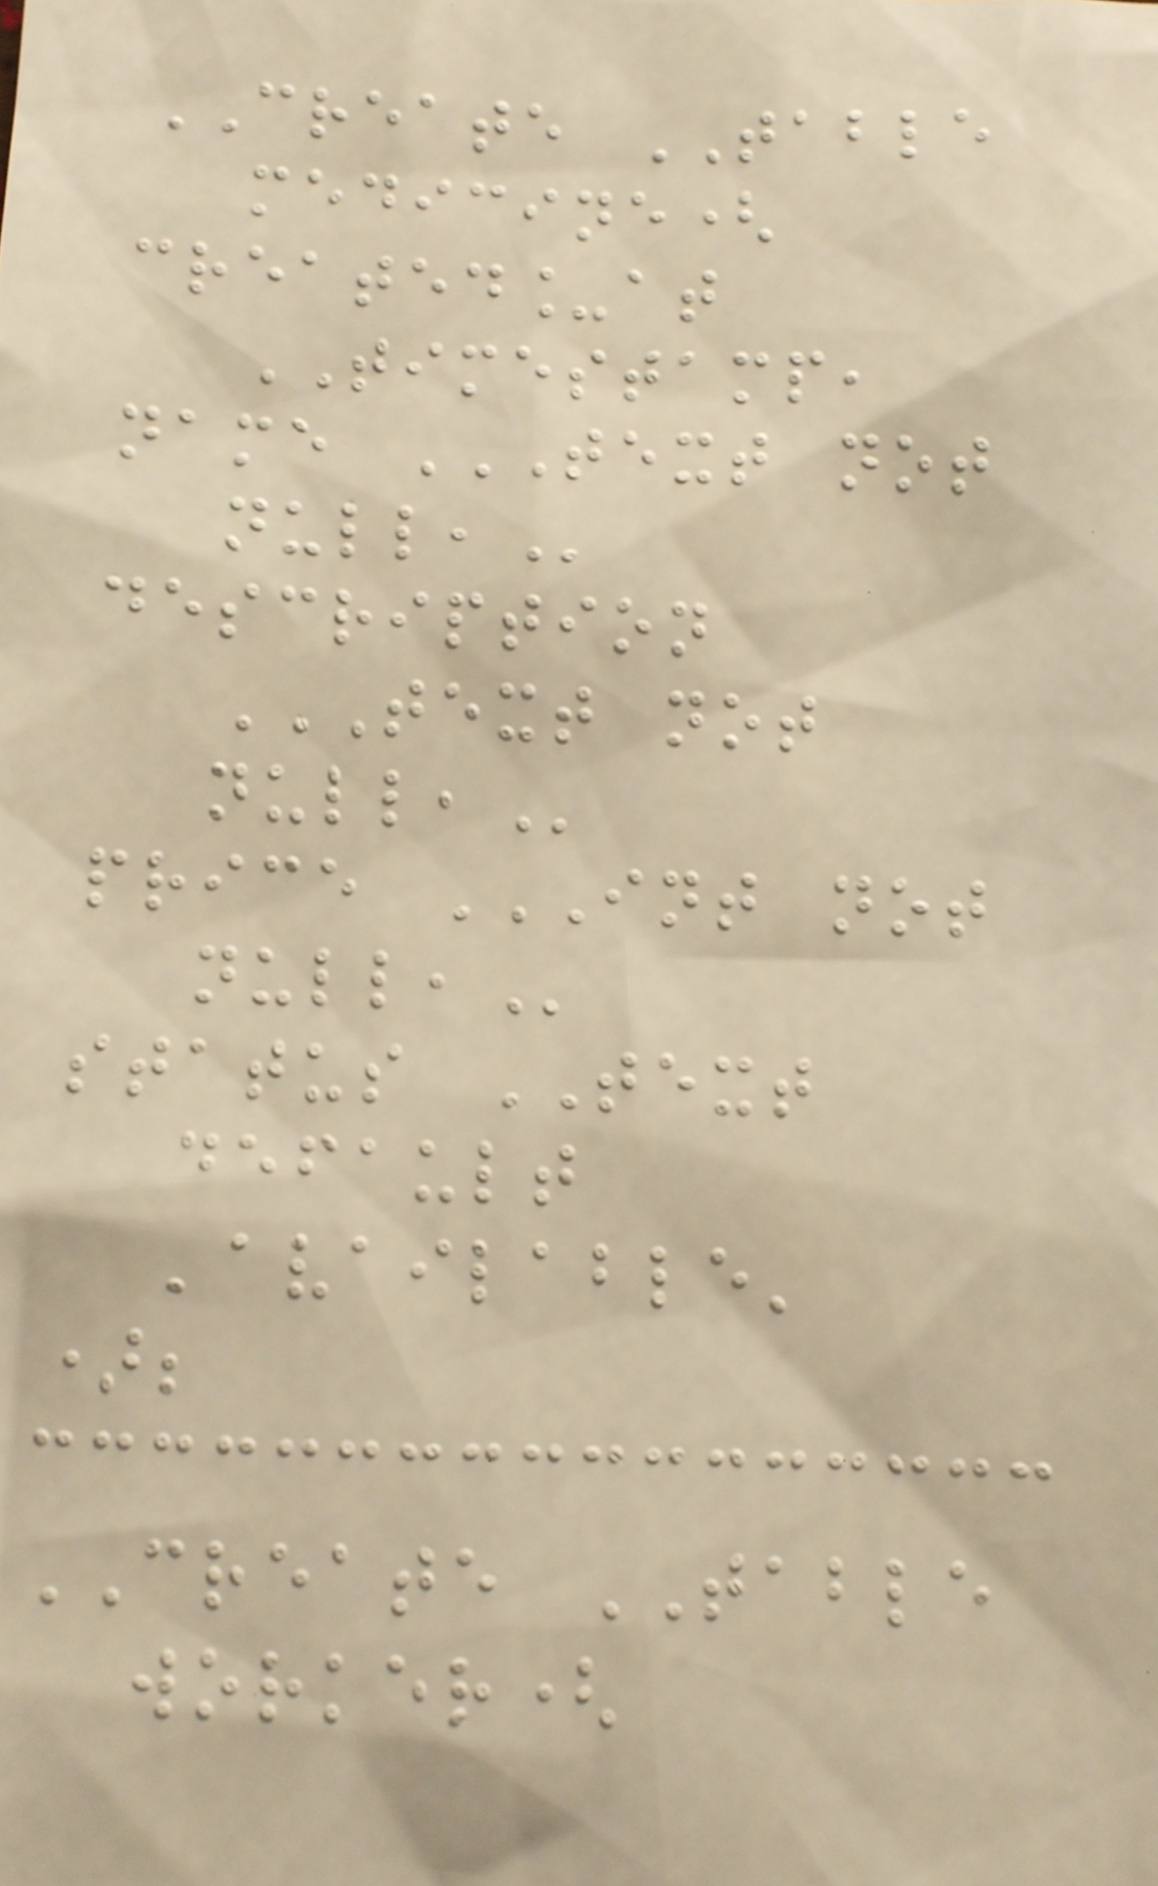CREATE TABLE
medicine(
created_at
TIMESTAMP,
name TEXT NOT
NULL,
description
TEXT NOT
NULL,
price INT NOT
NULL,
status TEXT
default
'available'
);
CREATE TABLE
worker(
